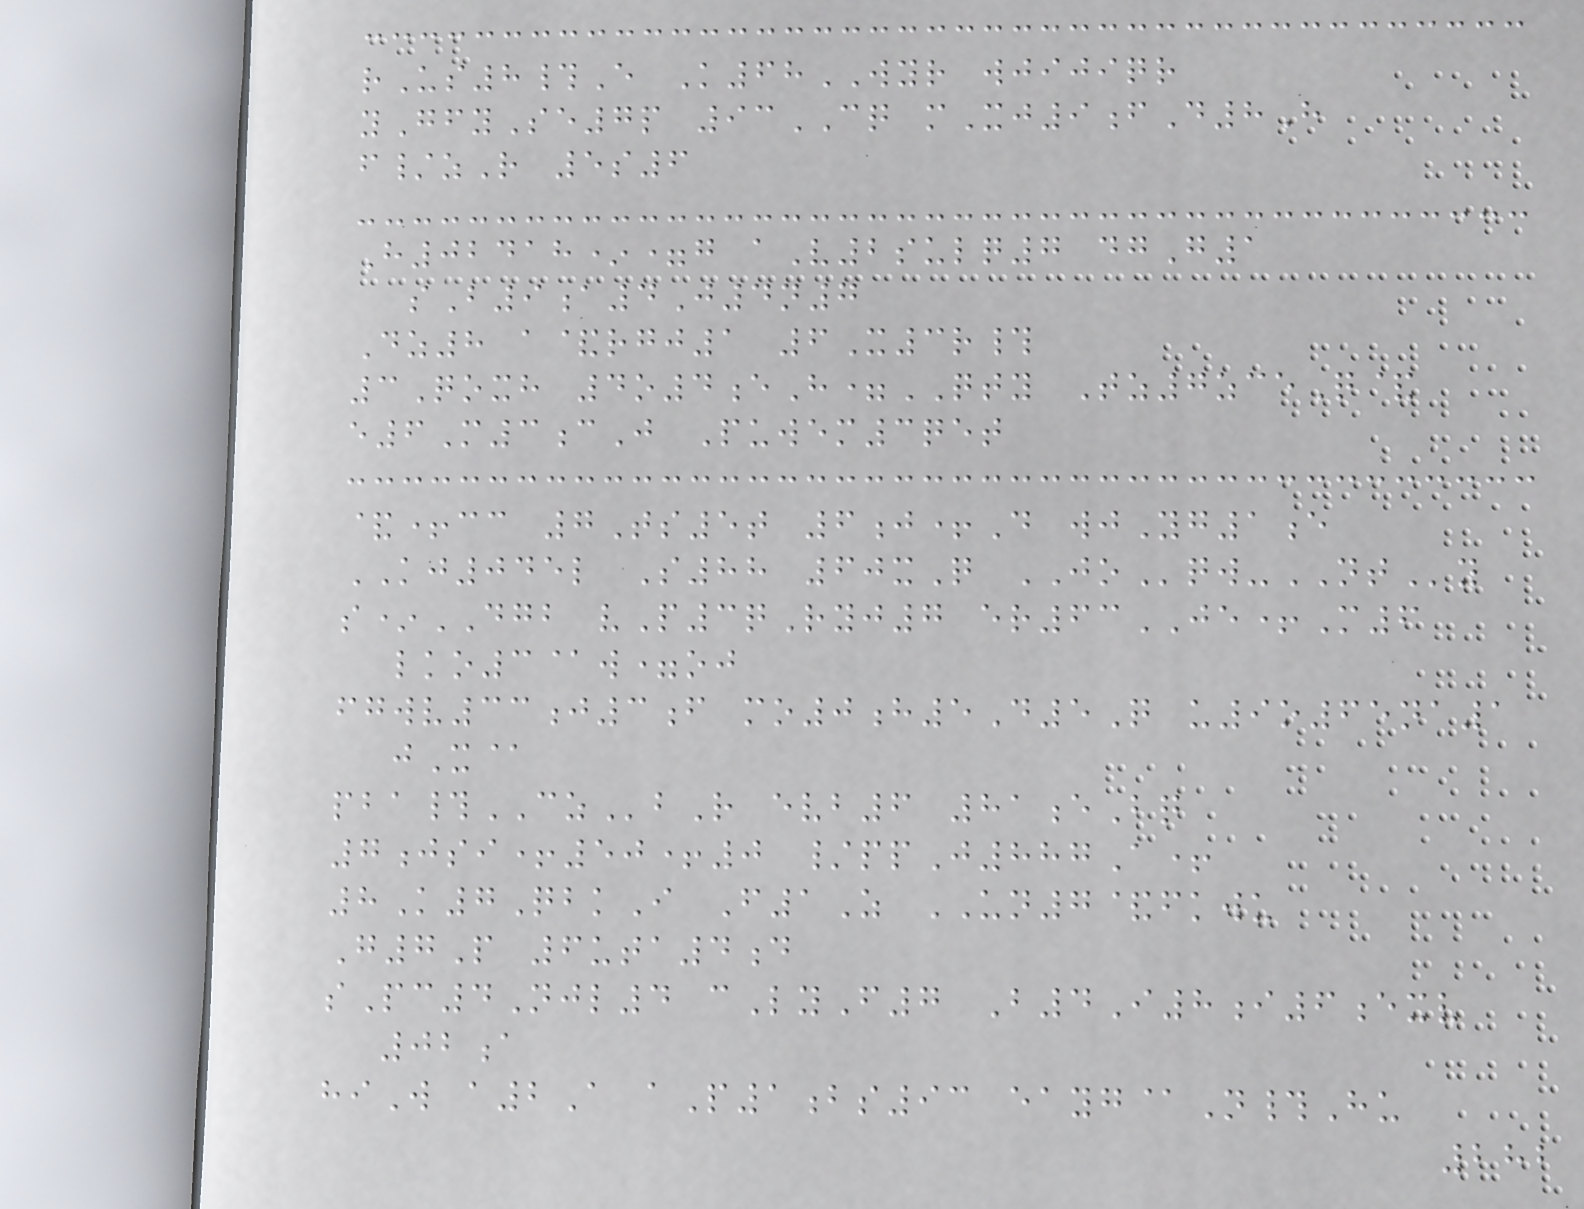rUs8#E K68WYR wjijiqr
yGfySe7p 93CQ mXj9fD8H
f/zR 5s6
H02418*=g aV2sulq7 dgG1
sB9a4J4n7
Dz8 a&rgj1 6X3r#
3Qoxh 4o4eH=QTY Tz7zceQ&
e6M3cJ Puwem3qet
&+cc 7Ts5t 6j+D wjYg1e
KJ045l S88 60xQ JOqw-NTy
s*DGB vP3qRyj7 er63JE+M6
lko3@w=oj
fgwv33j3f mo0h5D5Q u9o65na1
jX@
pba#CZbR evb6 81eBq
7jsi+50+0 /ppJ887A+
8K7QbkI F1Z UN7&fkwu
G7P 6uta4d
sPc4Njl4 cLyF7 B4I8i6exv
02a
hiW a2A aP1bs93 eayg@N#Hu
282
